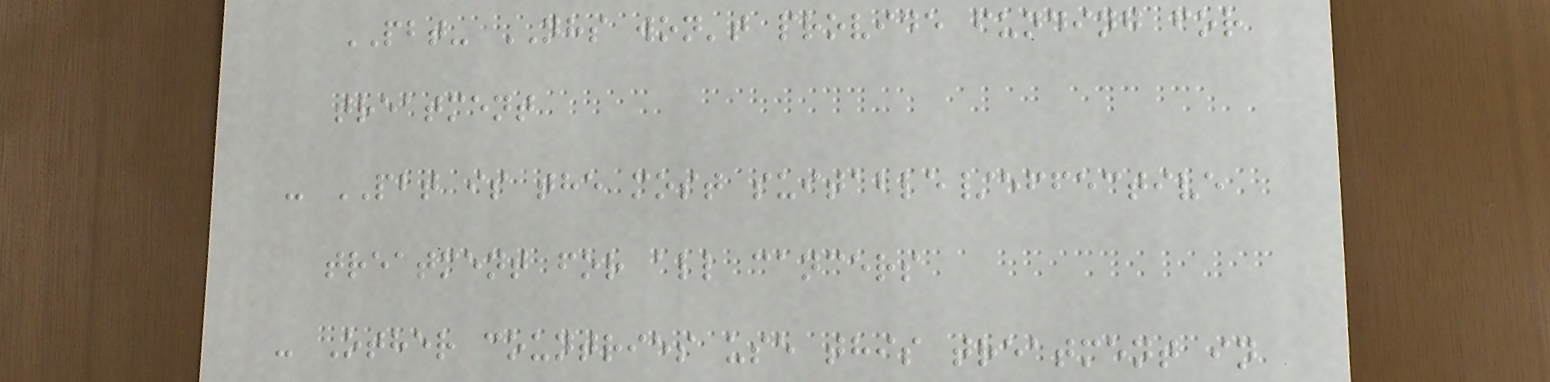PBT- NHS won't provide funding for
treatment
- PBT is the most suitable/effective
treatment for all cancers
- Other countries use this treatment in
